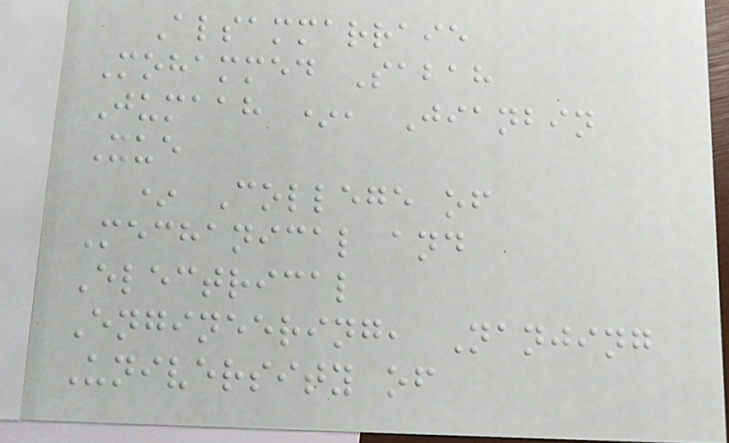Alsammarraie
Mohammed Sabah
Jumaah *, Jianbin
Xue
* College of
Mechanical and
Electrical
Engineering, Nanjing
University of
